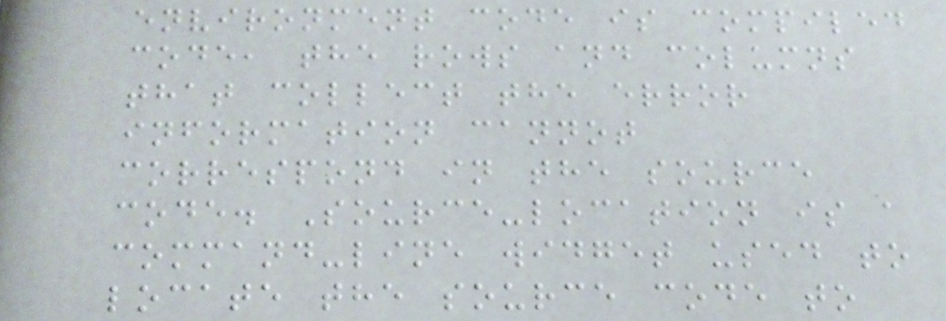environment code is compiled
code, the rows and columns
that collect the error
information cannot
correspond in the source
code. Source-location is a
command-line widget used to
locate the source code to
